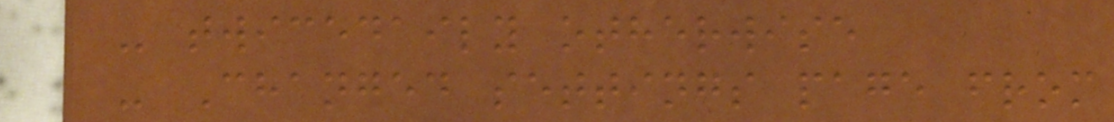- twicedaily otherwise
- Changed settings page from
